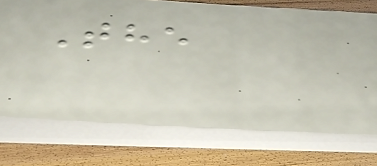The
